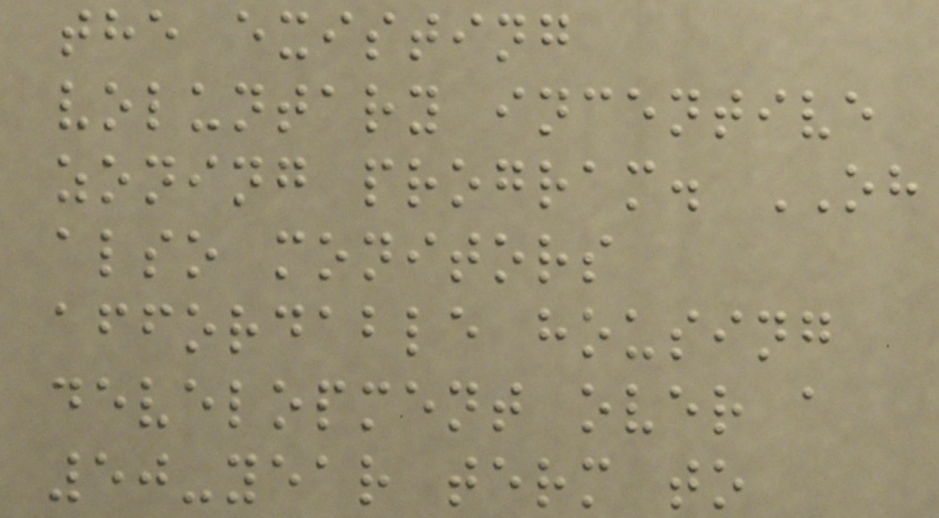the existing
voluntary incentive
zoning program. OH
also monitors
affordable housing
development over a
50-year term to
